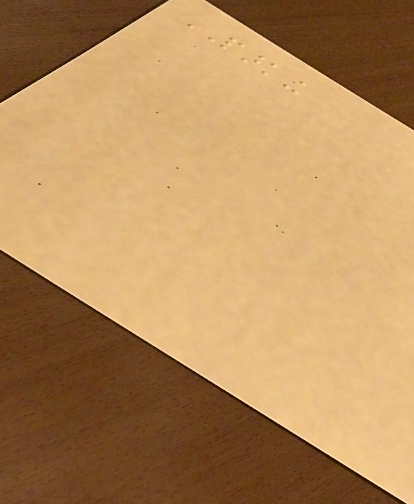PARKING
